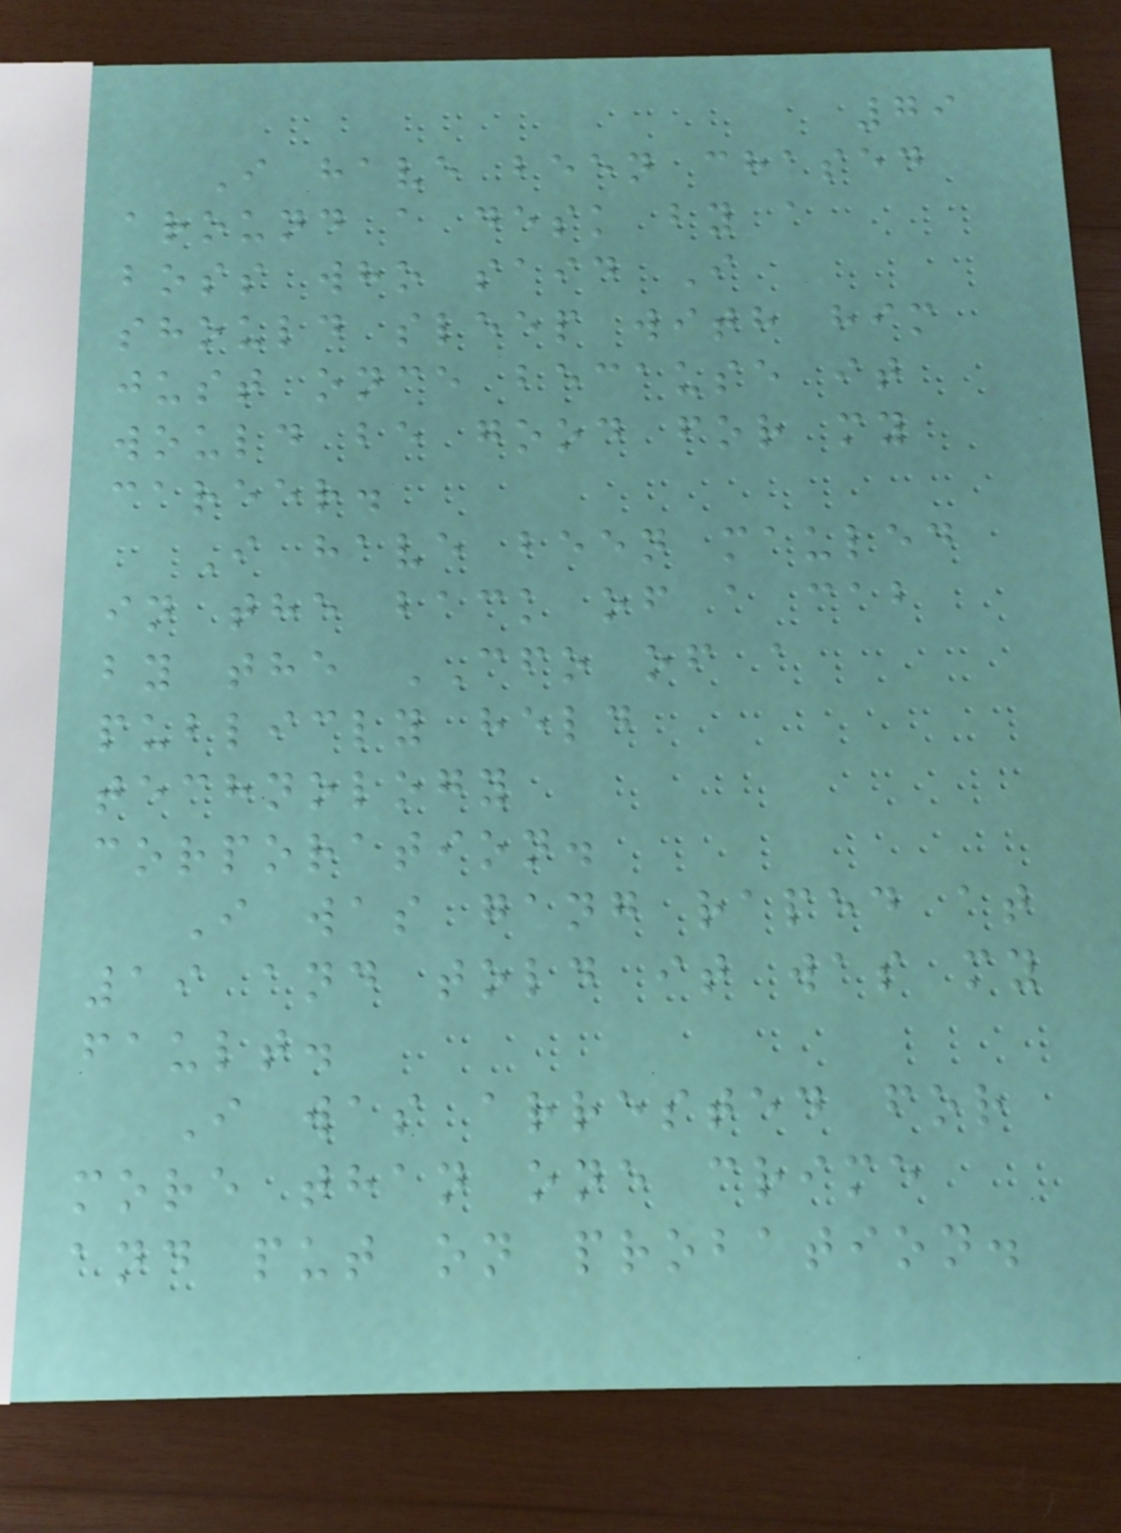79
I have been chased
around a desk by a
boss who said I
should sleep with him
just once because it
would be good for my
career.
I have been mauled
in the back of a cab
by the CFO of a
publicly held
technology
corporation.
I was gang raped at
19 and told it was my
fault.
I was arrested for
more than one crime
and put on probation.
